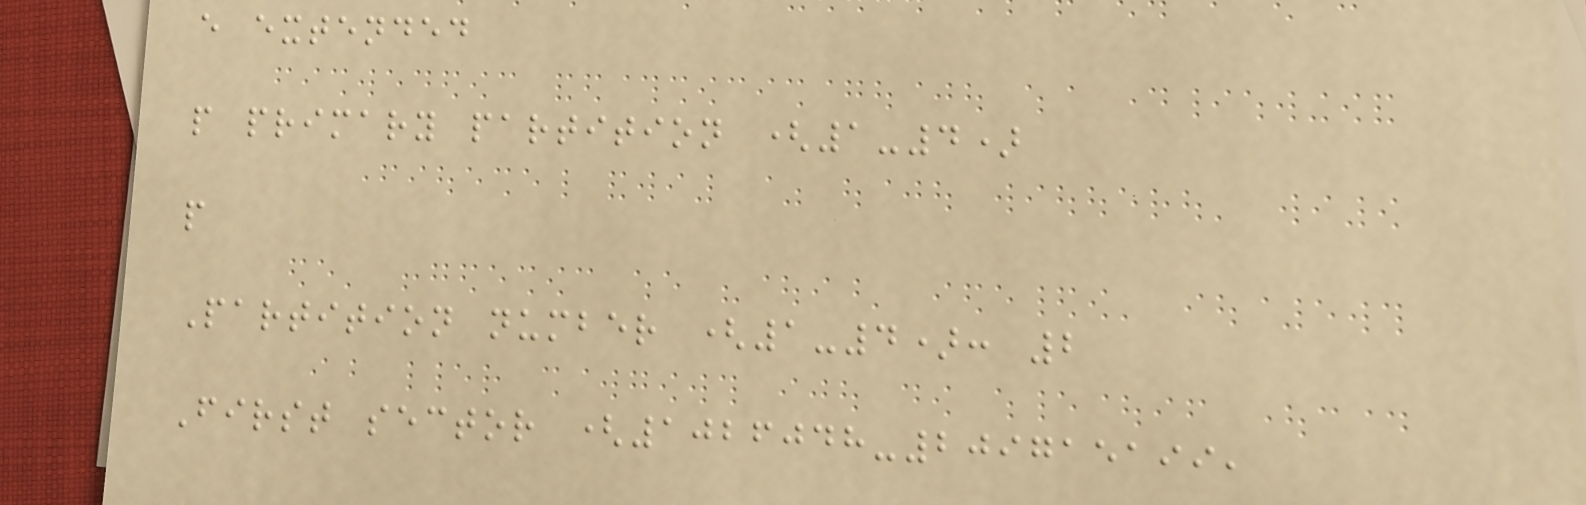e extended
p primary partition (1-4)
p
Partition number (1-4): 2
First sector (1026048-209715199,
